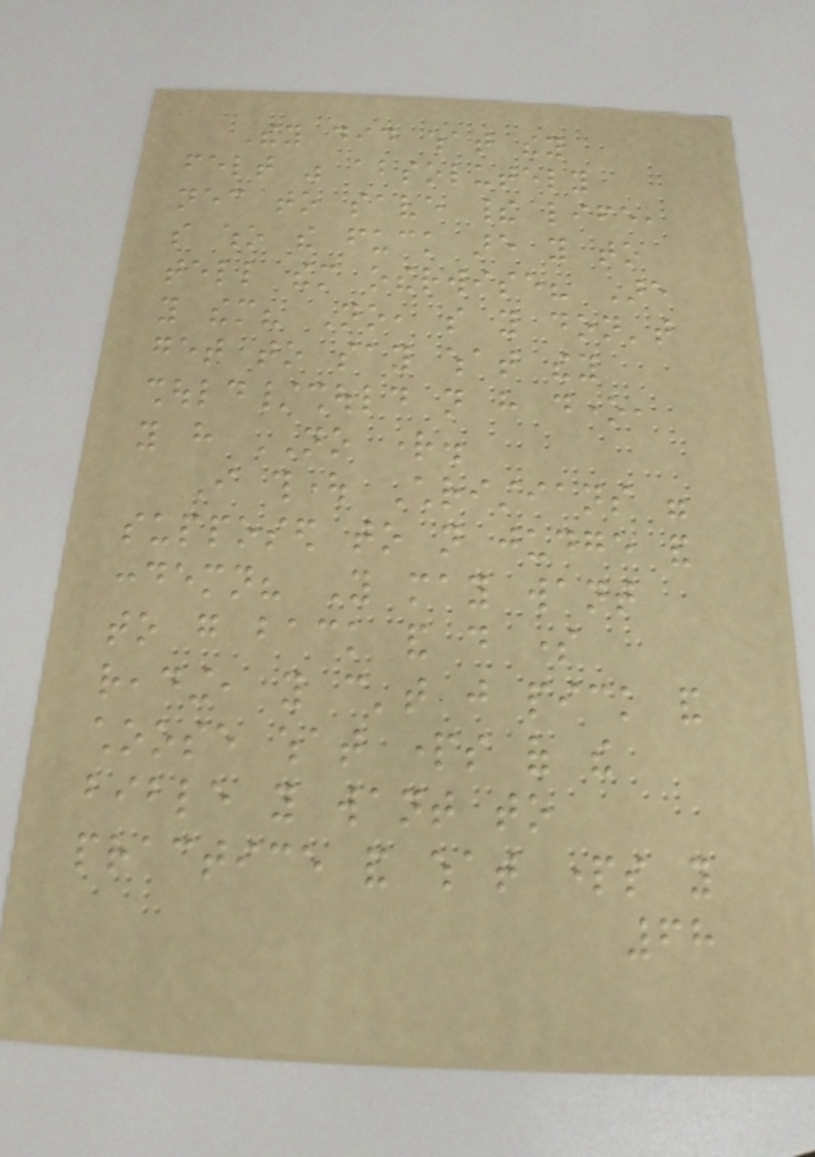They did what they
felt was absolutely
necessary to save their life,
so who the fuck are you to
tell them otherwise? Are
you them? No, so you don't
get to say what they
should/should not have done,
you have NO right.
I thought Christians were
supposed to not judge and
condemn? You may want
to go back and do some
reading, you can't just pick and
choose what parts of the
bible you want to
practice and what parts you
68
